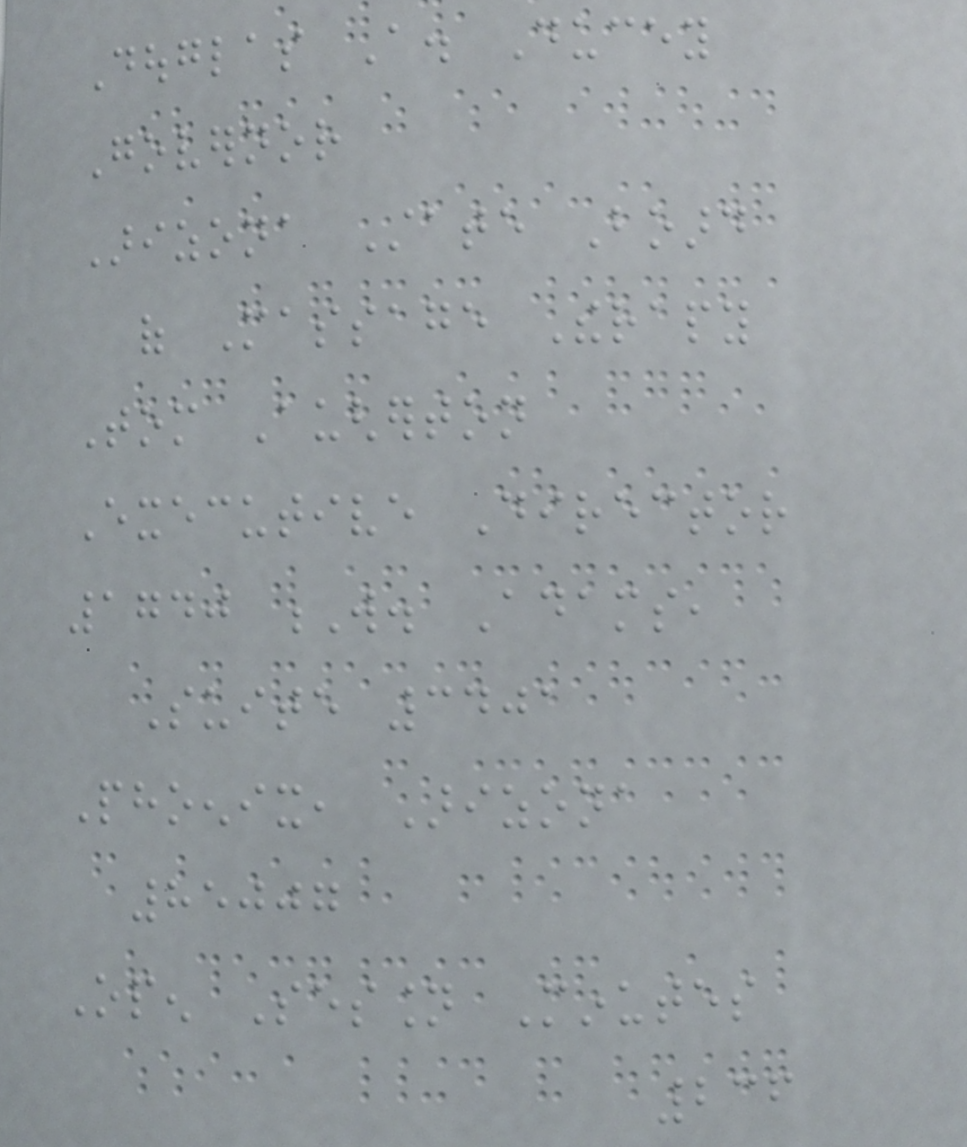Douglas A. Ducey
Governor
Arizona State Board
of Massage Therapy
Tom Augherton
Executive Director
1740 W. Adams,
Suite 3401
Phoenix, Arizona
85007
Open Session Minutes
236
